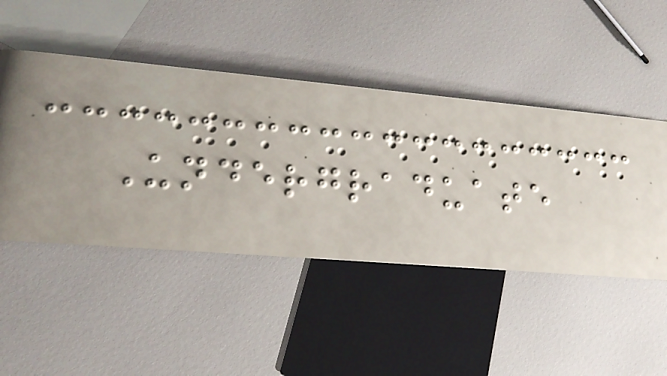Undergraduate
